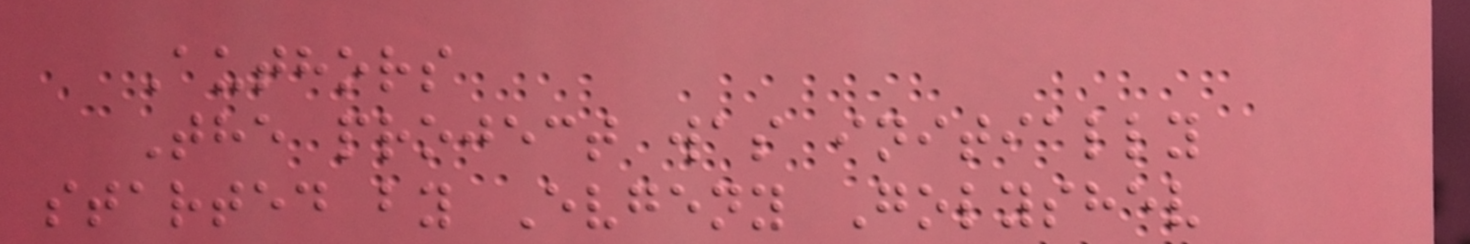Authors
The project was initially
started by Evgeny Golyshev
